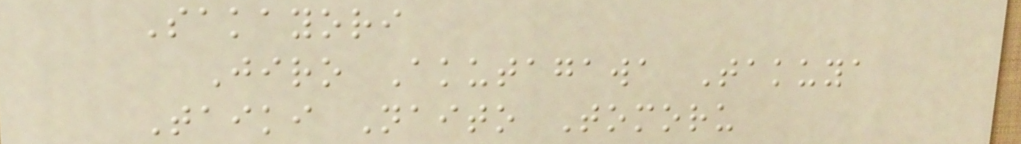Sakayori
Jiro Akutagawa Takuya
Taiki Naito Tomoru
